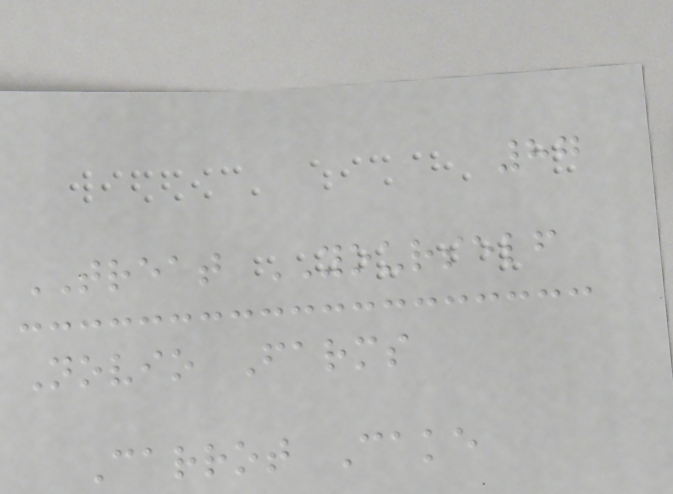87
TREAT YOURSELF
Novio Farms
Carrot Cake
